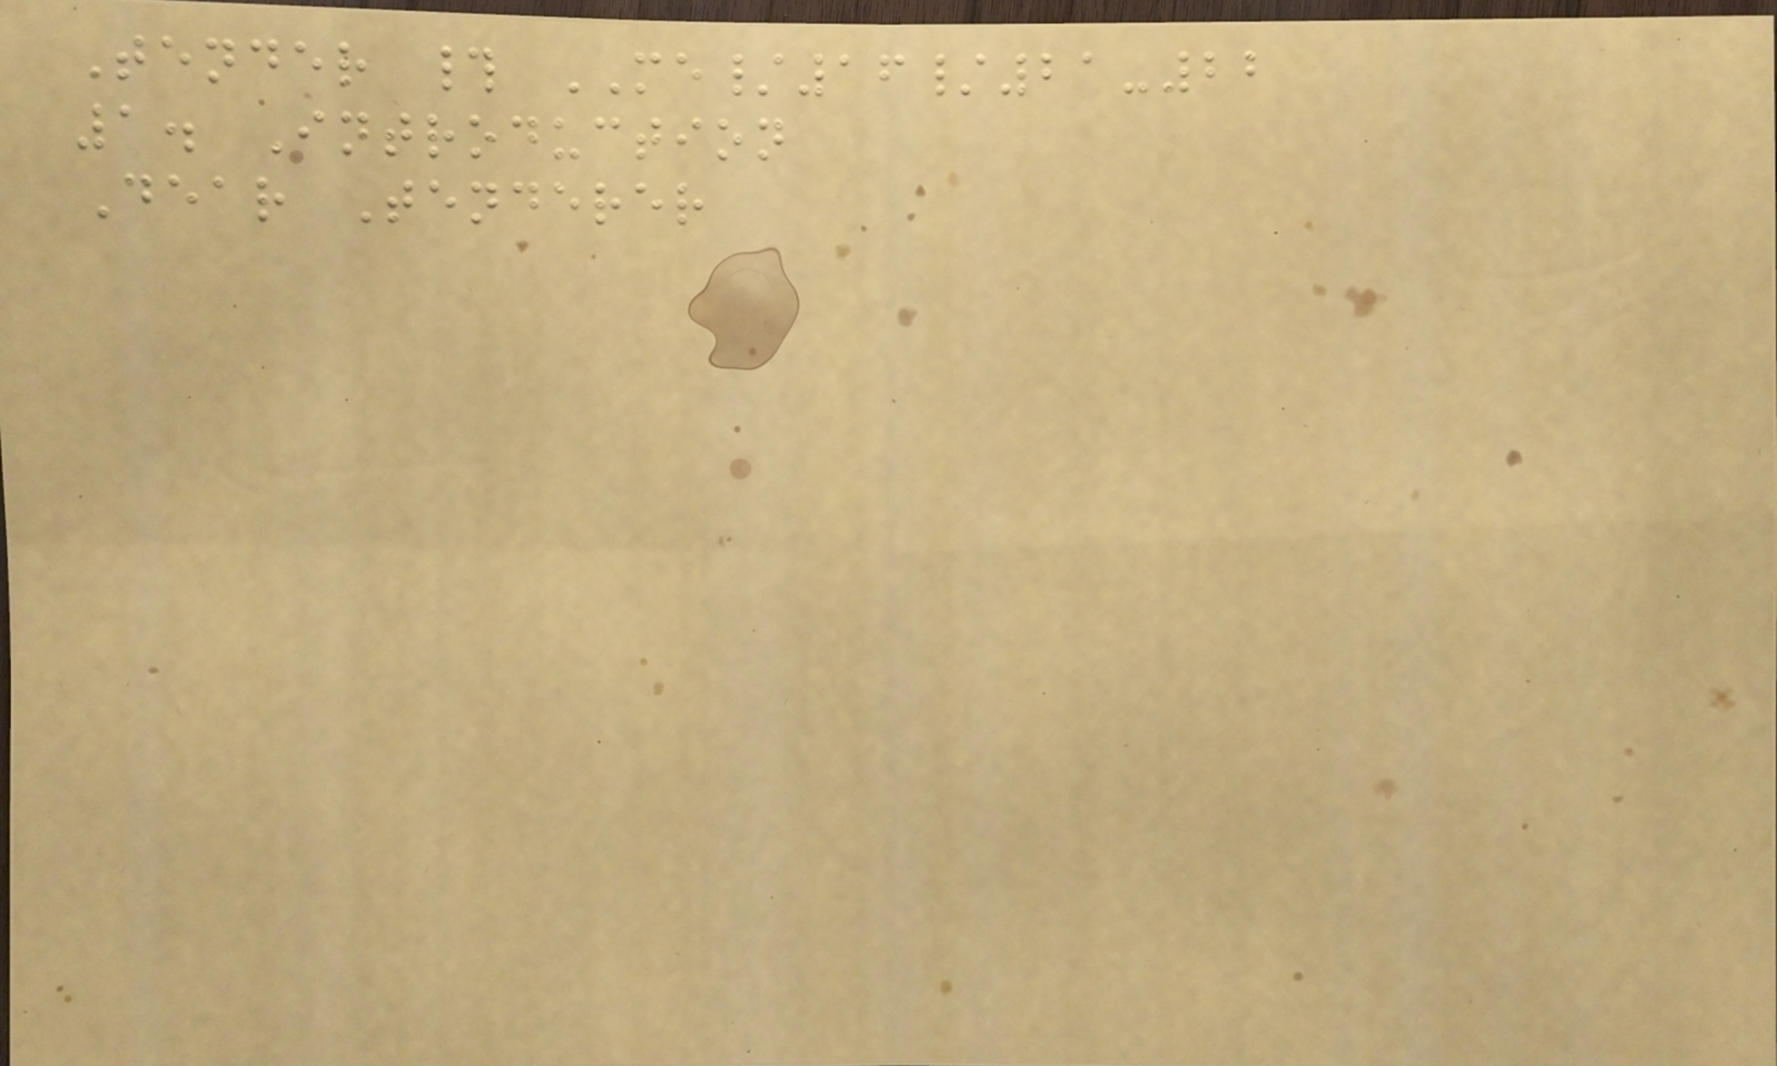Tender # ME/16/21-22
1. Introduction
Dear Tenderer
